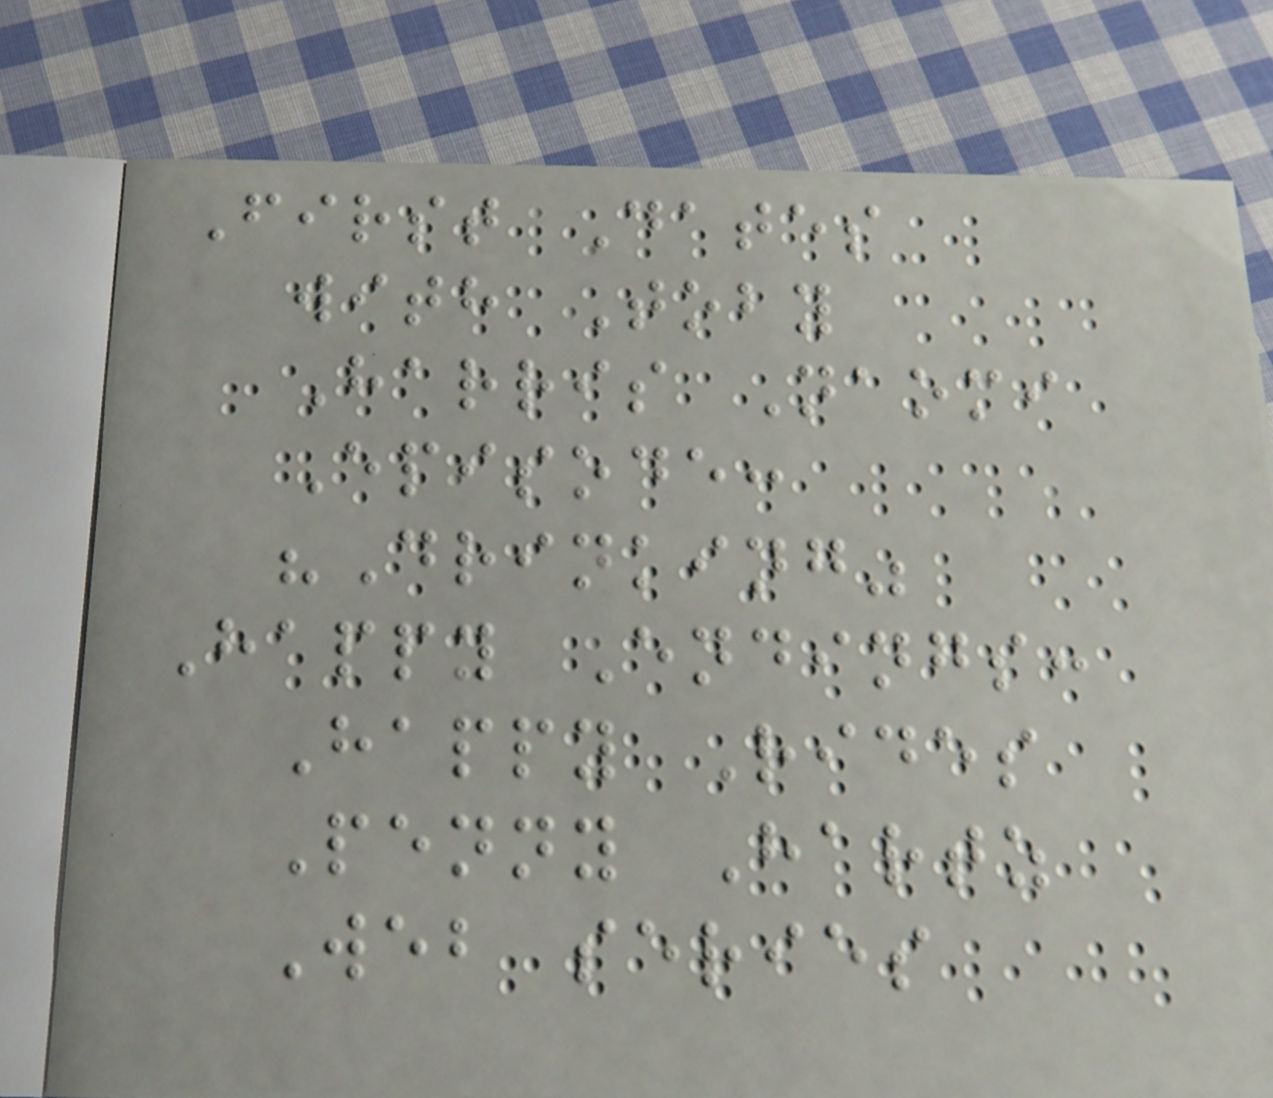First Dates
with Toby
Harris Naomi
Episode:
"Drinking"
Happy Endings:
Happy Rides
Penny Hartz
Web series
